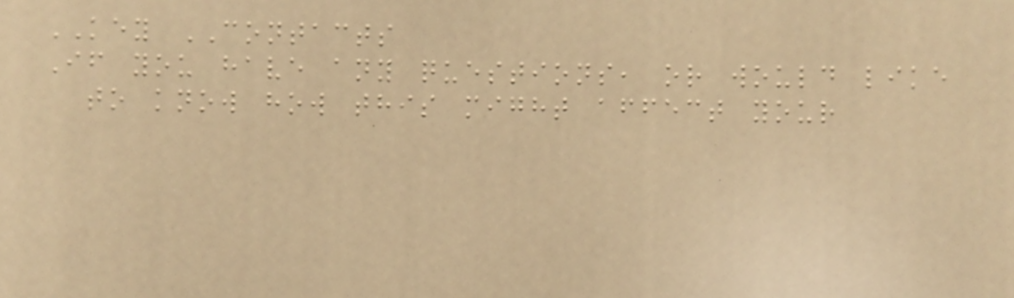KEY CONTACTS
If you have any questions, or would like
to know how this might affect your
